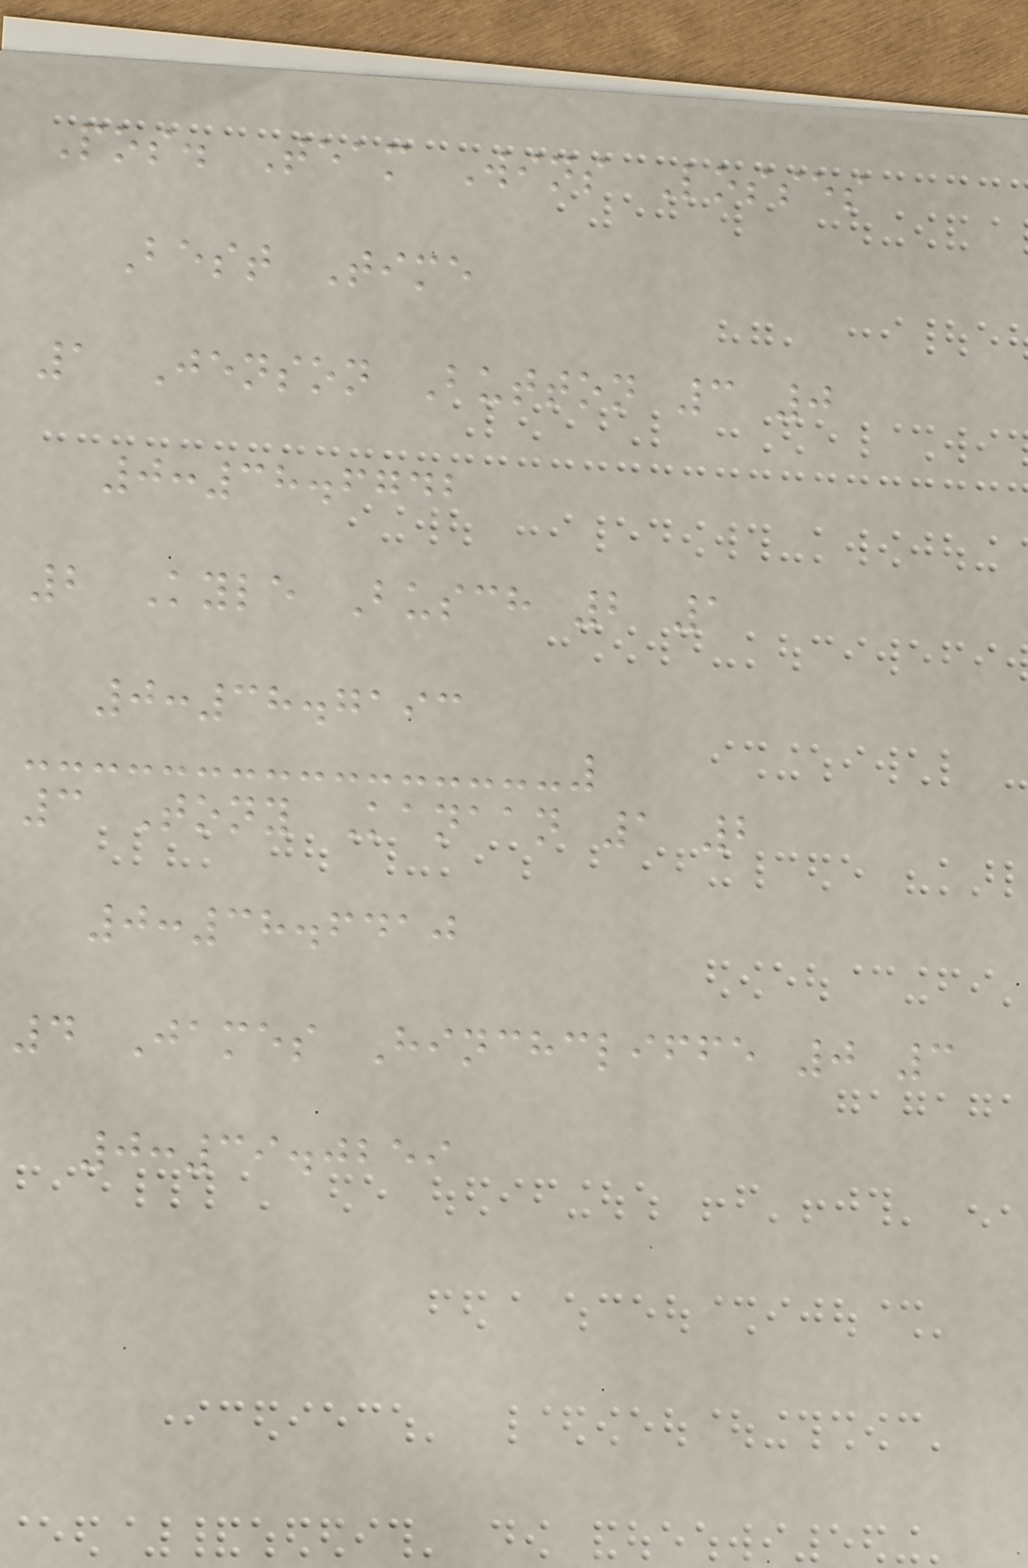Pos. Team Wins Losses
Best Time
1 Jenson Button 3 0
0:38.6742
2 Kyle Busch 2 1
0:38.7193
3 Tony Kanaan 1 2
0:38.6410
4 James Hinchcliffe 0 3
0:39.0259
